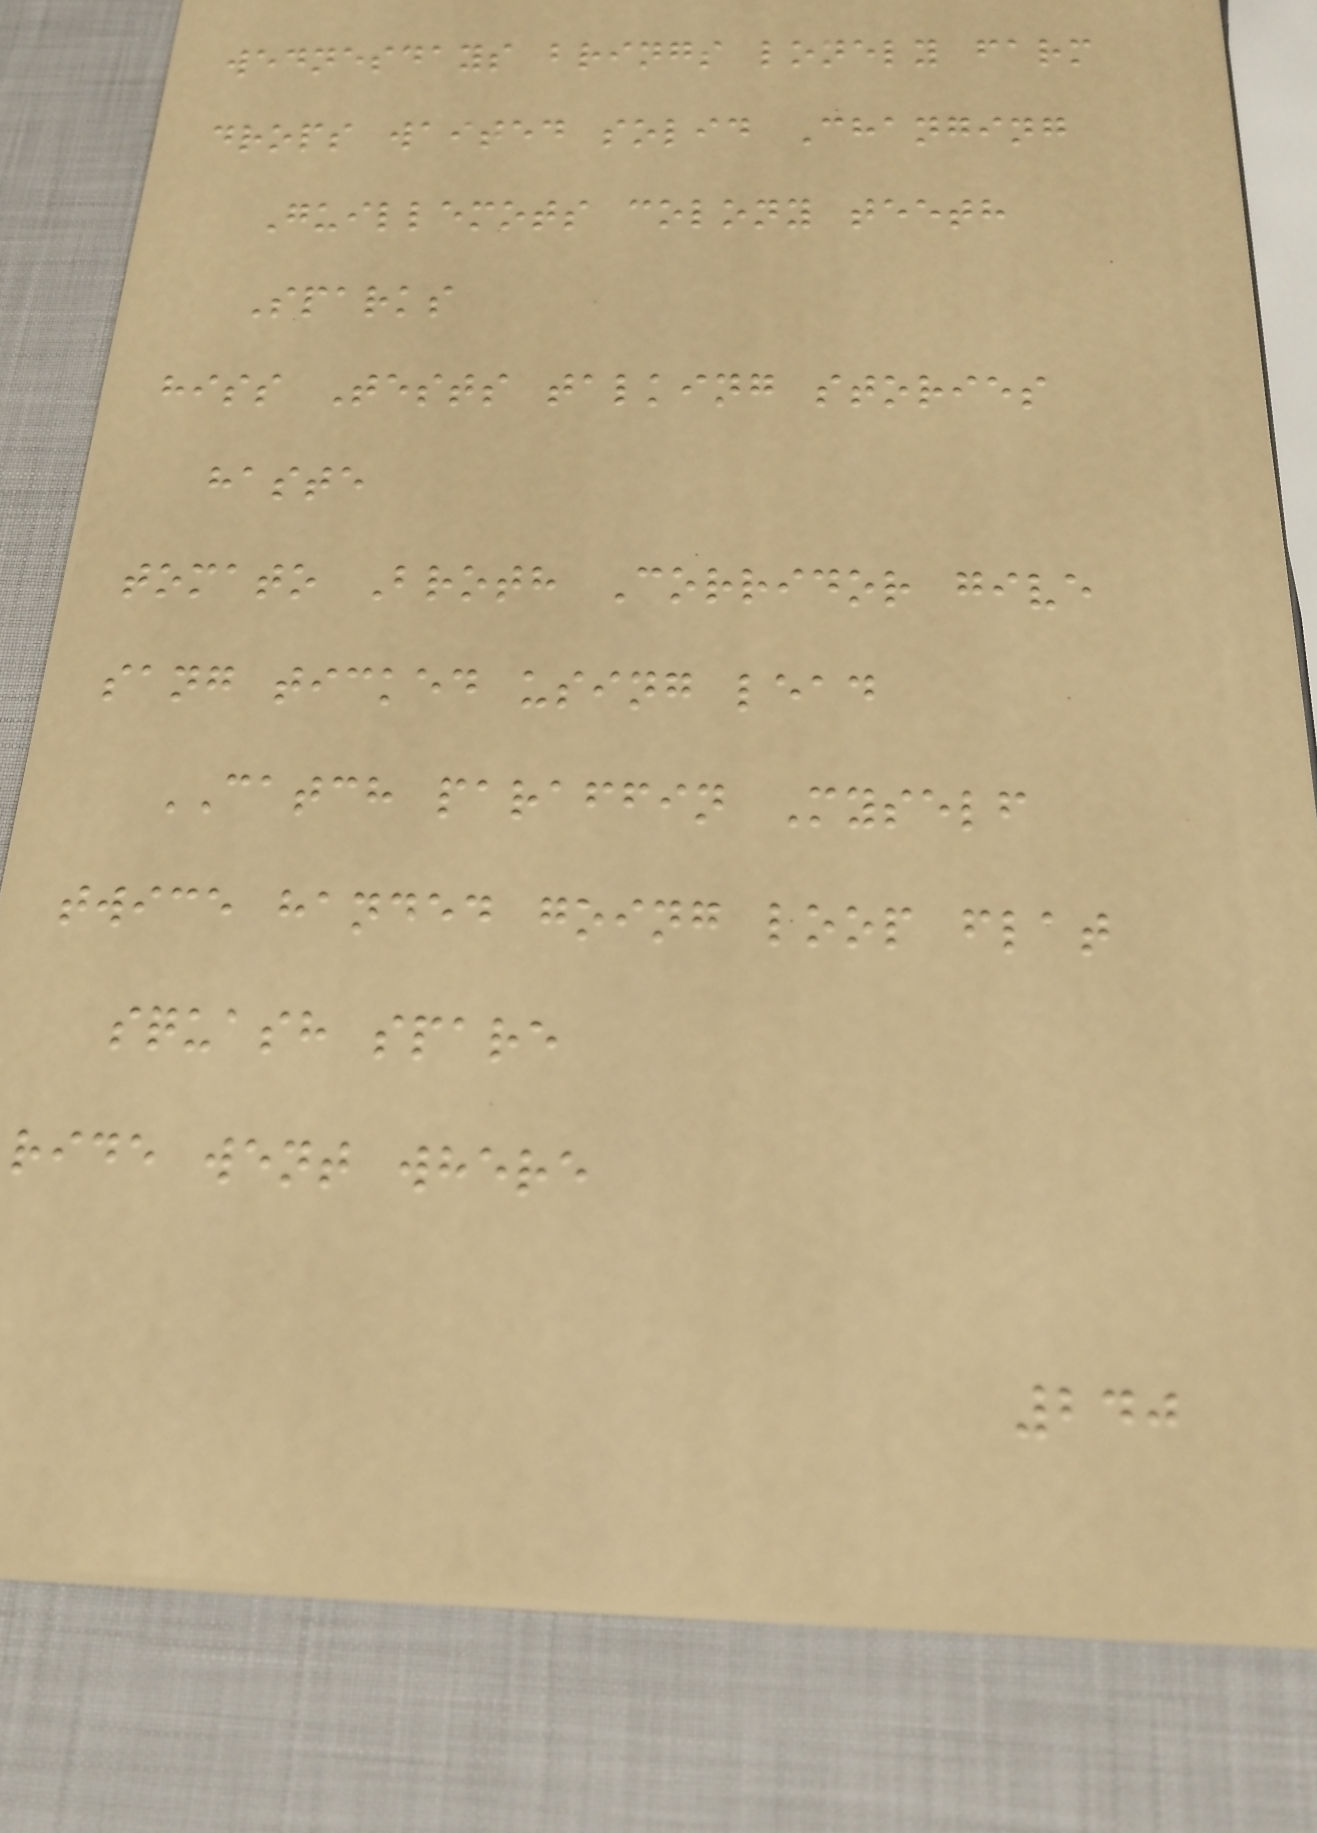wednesdays brings lonely farm
drops waited solid Changing
Guillemots colony teeth
Sparks
hiss Tests talking stories
haste
tomato Broth Corridor give
sang ticked using lead
CATCH paraffin Myself
twice handed going loop flat
squash spare
ride went where
240
